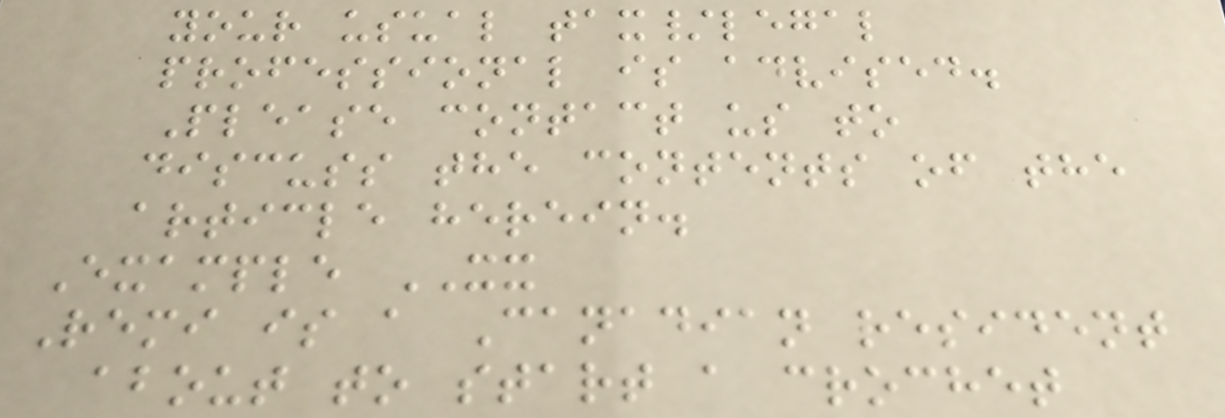your usual tax/legal
professional is advised.
Please contact us to
discuss the contents of the
article herein.
Example XX
Remi is a Canadian resident
about to start a crochet
